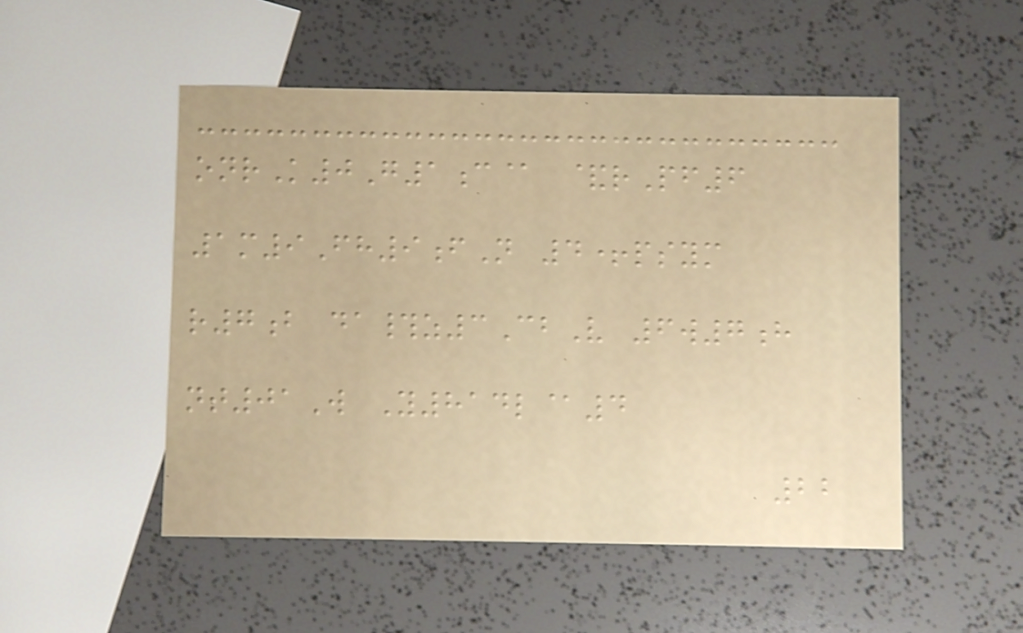onrK0G1c@ &rPf6
1m9Fh9fN 4+psym
r7b da#z3CbV 6w7h
nt01W Y814l@4
22
